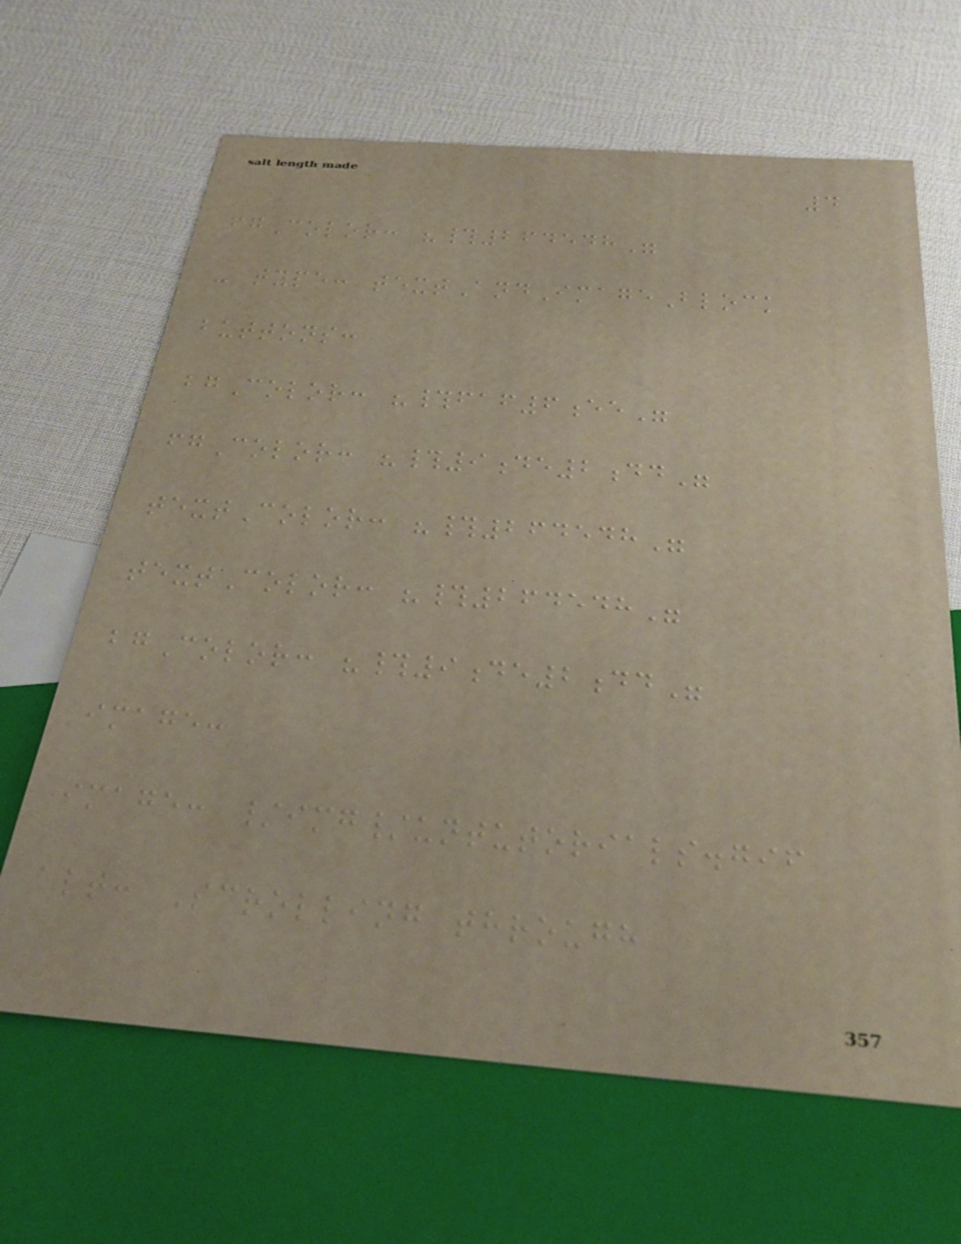4
fgColor: "#264548"
- type: textAndImageBlock
buttons:
bgColor: "#faf6ee"
fgColor: "#9de2dd"
textColor: "#264548"
textColor: "#264548"
bgColor: "#9de2dd"
image:
image: /img/untutorials.gif
alt: Scrolling through
